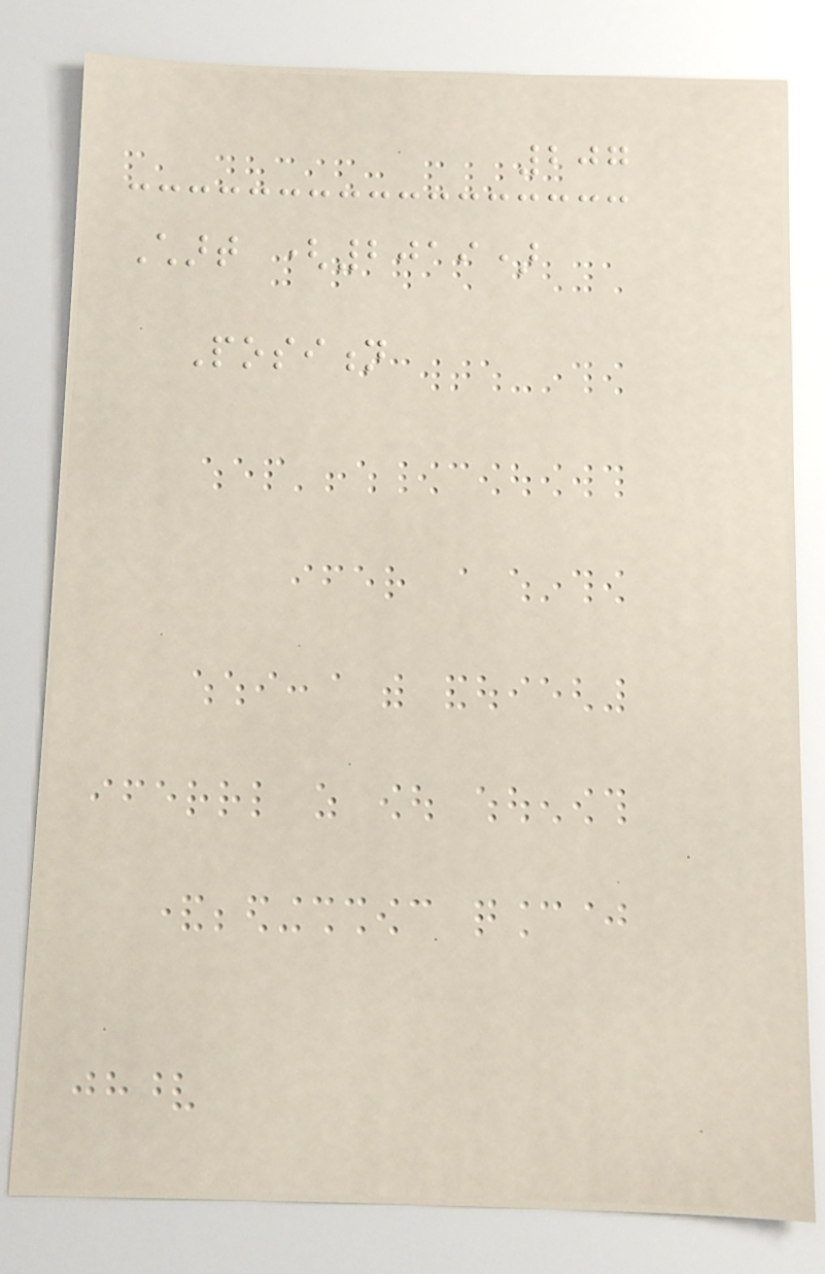207
Chart (2019)
Position
